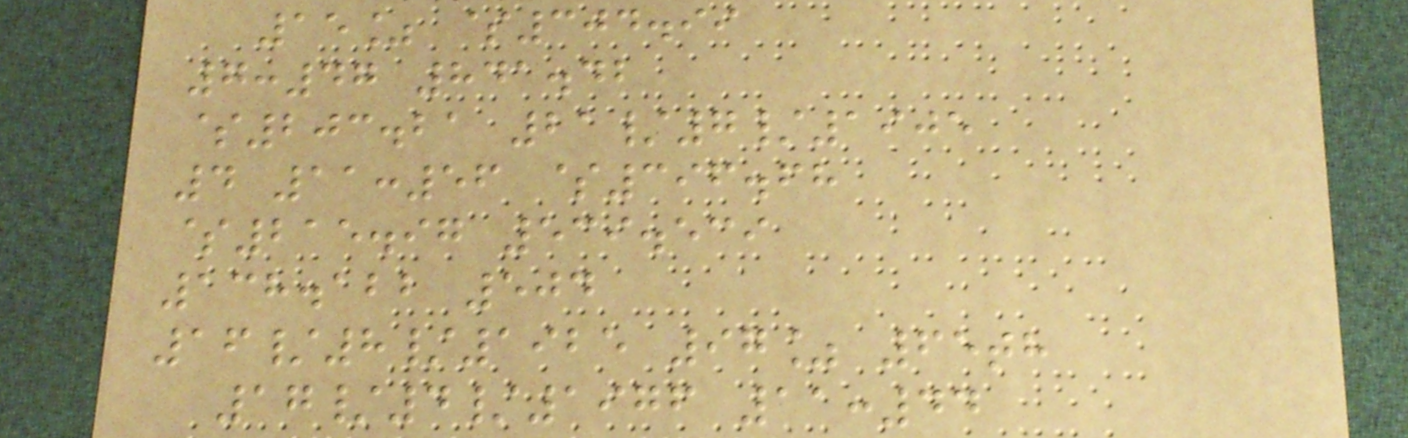15% $304.99
7:47 841.42
$203.21 21/7/1905
4 11:56 $396.68
$215.97 539.539
138.122 504
16/8/1925 97% 65th
17/4/1976 11:44
